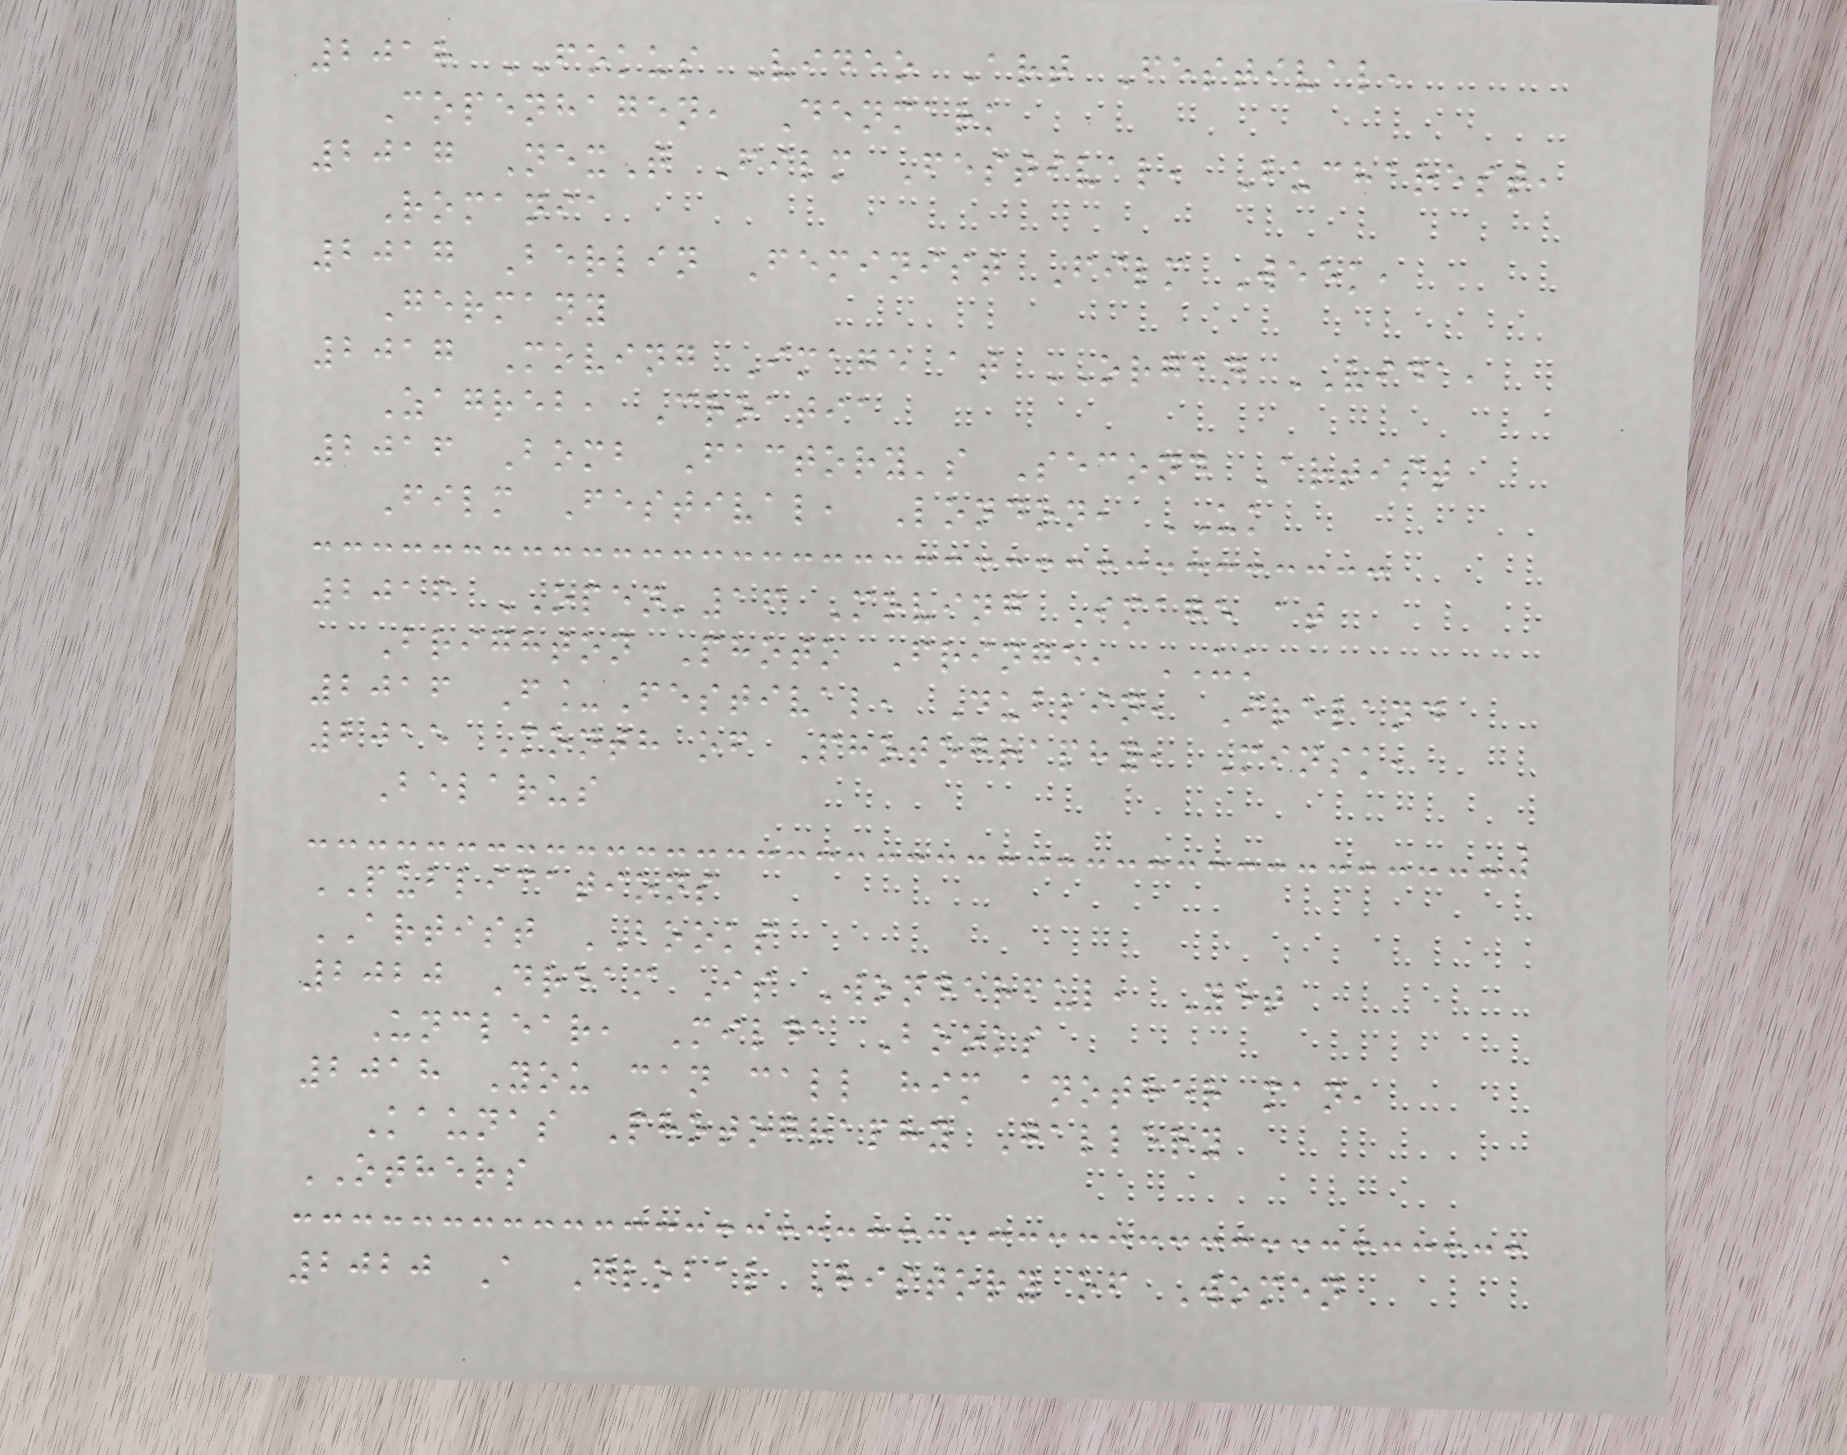2018 FOKUS Video Art Festival,
Copenhagen, Denmark
2017 NexT Film Festival, Bucharest,
Romania
2017 Berlin Feminist Film Week,
Germany
2017 Moving Image at ORGAN VIDA,
Zagreb, Croatia
2016 Bomb Factory's Second Artist
Film Festival, London, UK
2016 OPEN'16 Moving Image at
Brighton Photo Fringe, UK
2016 F_Festival, Dublin, Ireland
2015 Month of Photography, Minsk,
Belarus
PUBLICATIONS
ARTIST BOOKS
2020 Dream Is Wonderful, Yet
Unclear, Milda Books
2018 You can call him another man,
Kaunas Photography Gallery
OTHERS
2020 A Global History of Women
